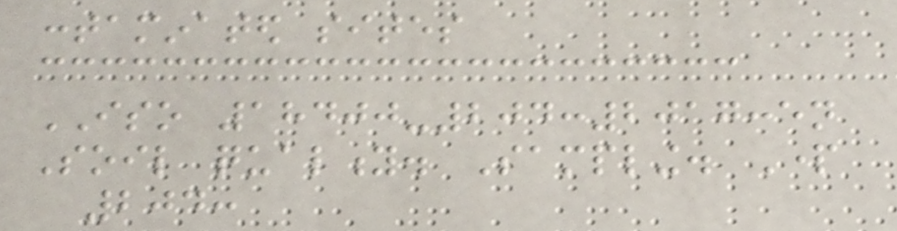contaminated sites
ISO 18400-204:2017:en
Soil quality. Sampling. Part
204:
